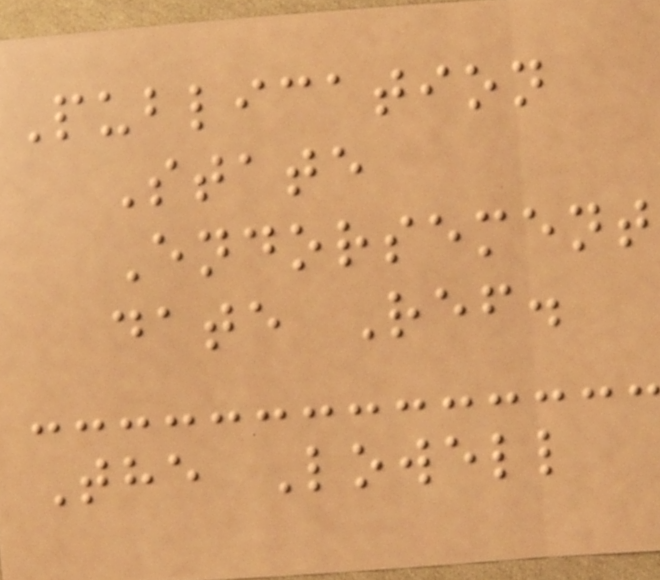Publication
State
Endorsement
date Ref.
The Lowell
